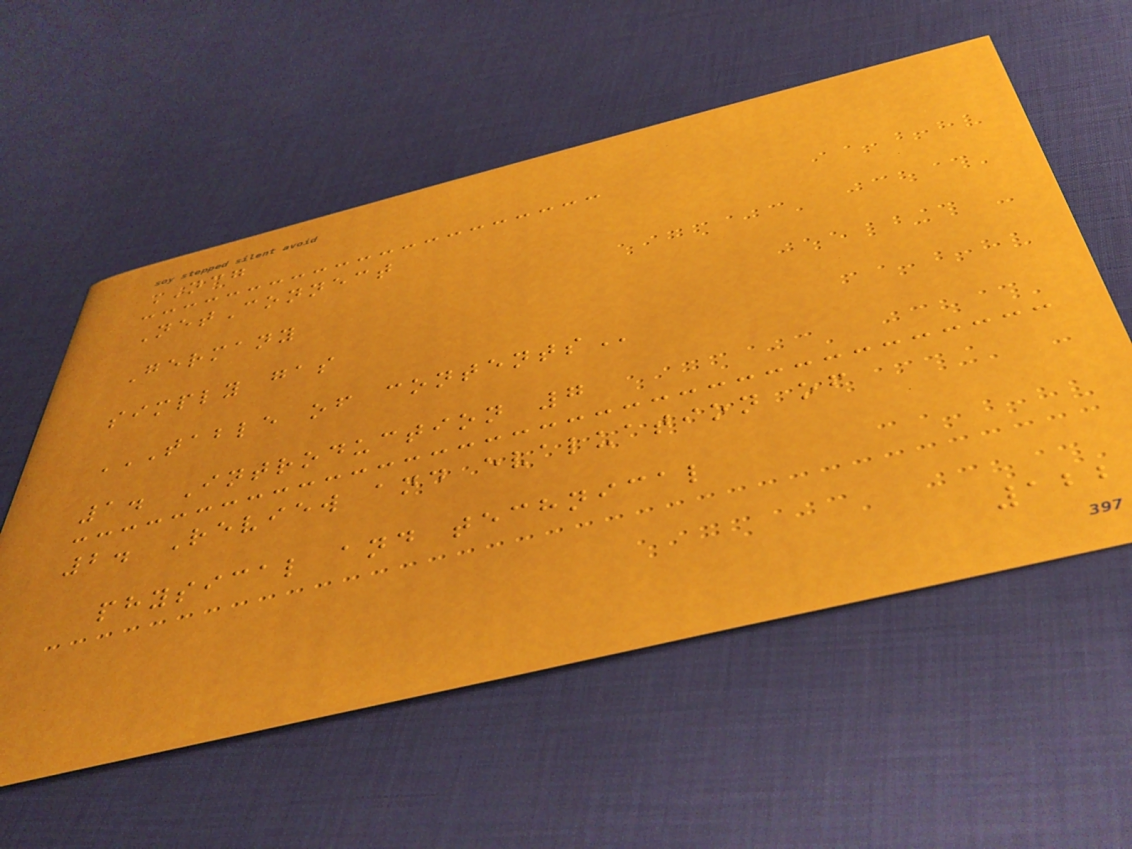NCG
NetConnect
Germany
simply gas
TABLE OF CONTENTS
1. Introduction 7
2. Review and evaluation of
physical and technical
122
